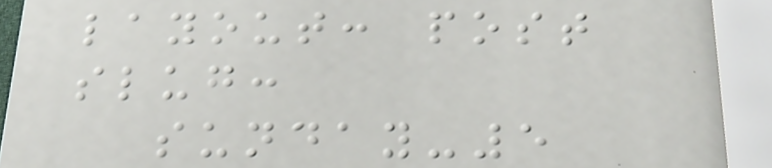layout: post
slug:
sunday-5
